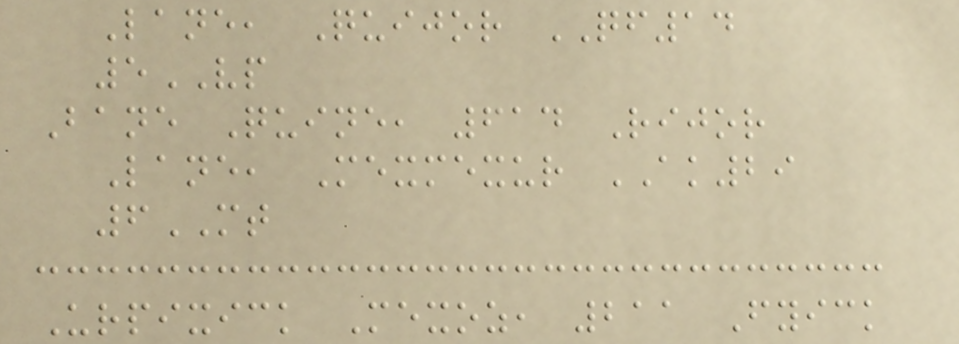Lane, Quijor QF14
5VP
Bane Quine, 614 Rijor
Lane, Mexmexur AK29
6MT
Urpixick Mexoz, 211 Fyick
